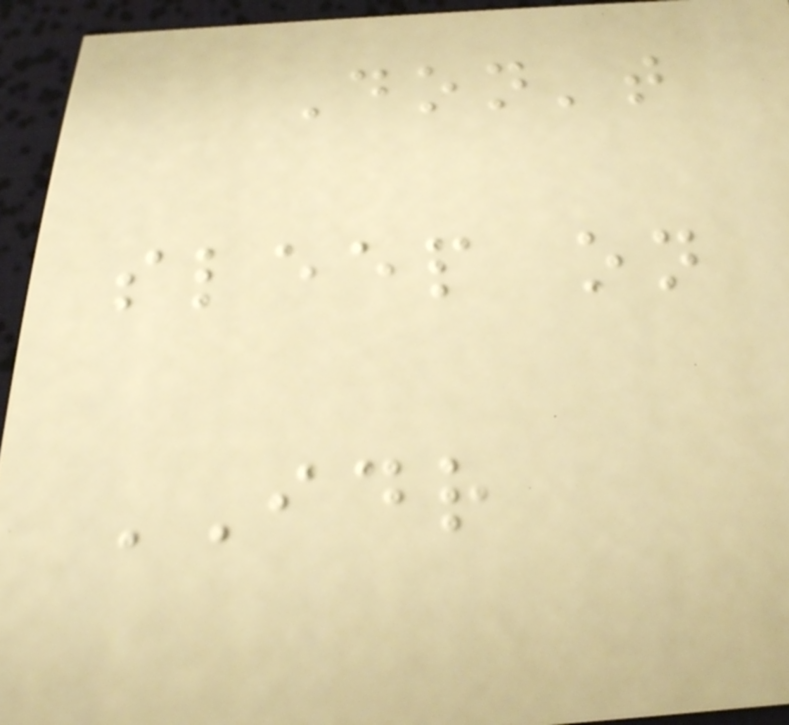Don't
sleep on
IDR
